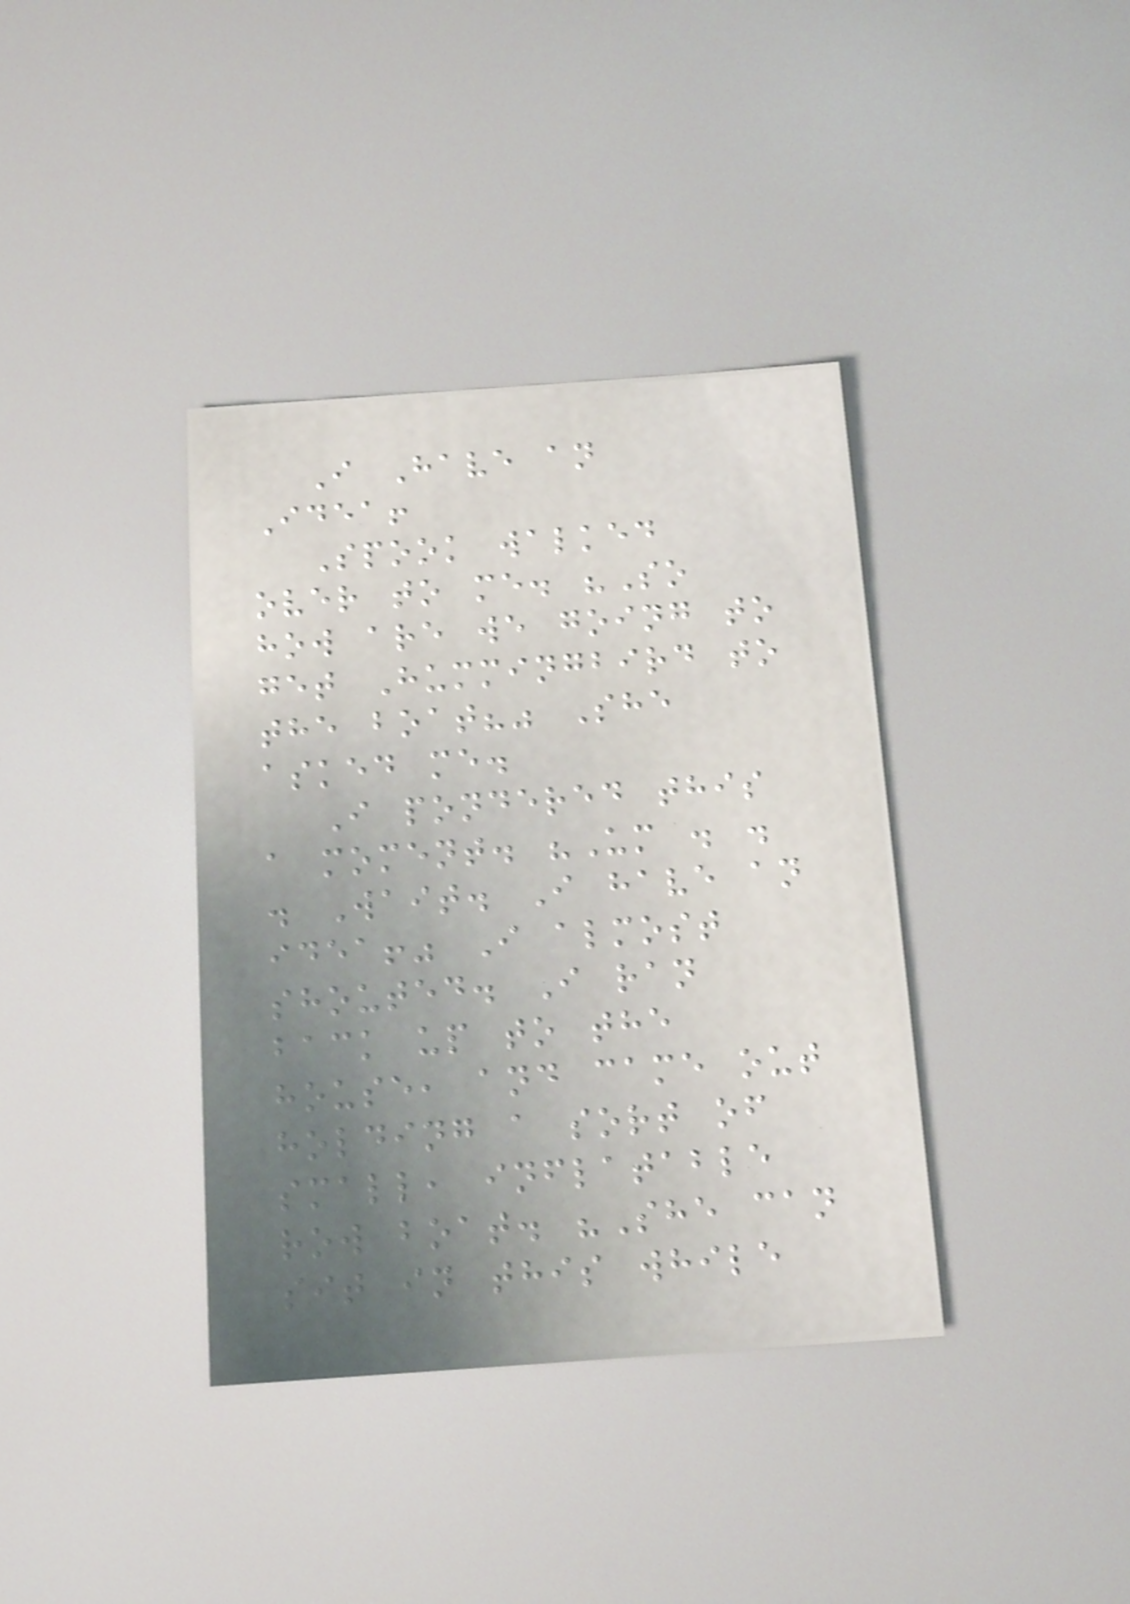I Have an
Idea!
Spook walked
over to me. "So
how are we going to
get Hummingbird to
the boat?" She
asked me.
I pondered this
a moment. "Um . .
. Wait. I have an
idea!" I almost
shouted. I ran
back up to the
house, and came out
holding a sort of
small, inflatable
row boat. "She can
sit in this while
